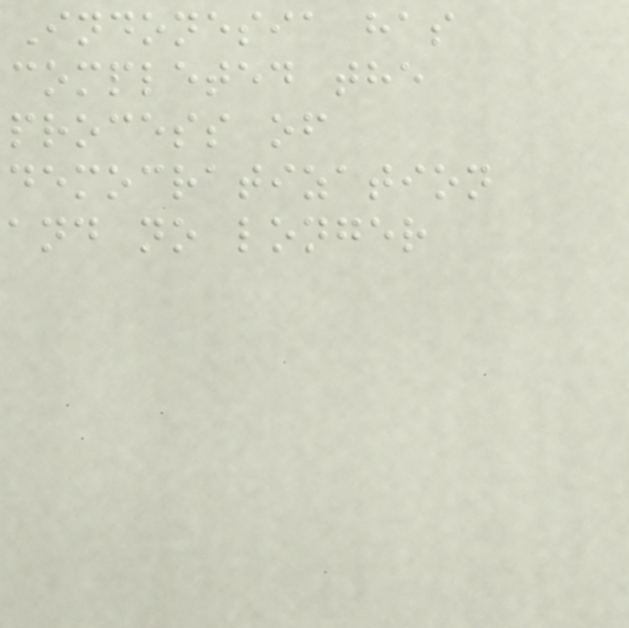Indonesia has
completed the
process of
democratization
and no longer
